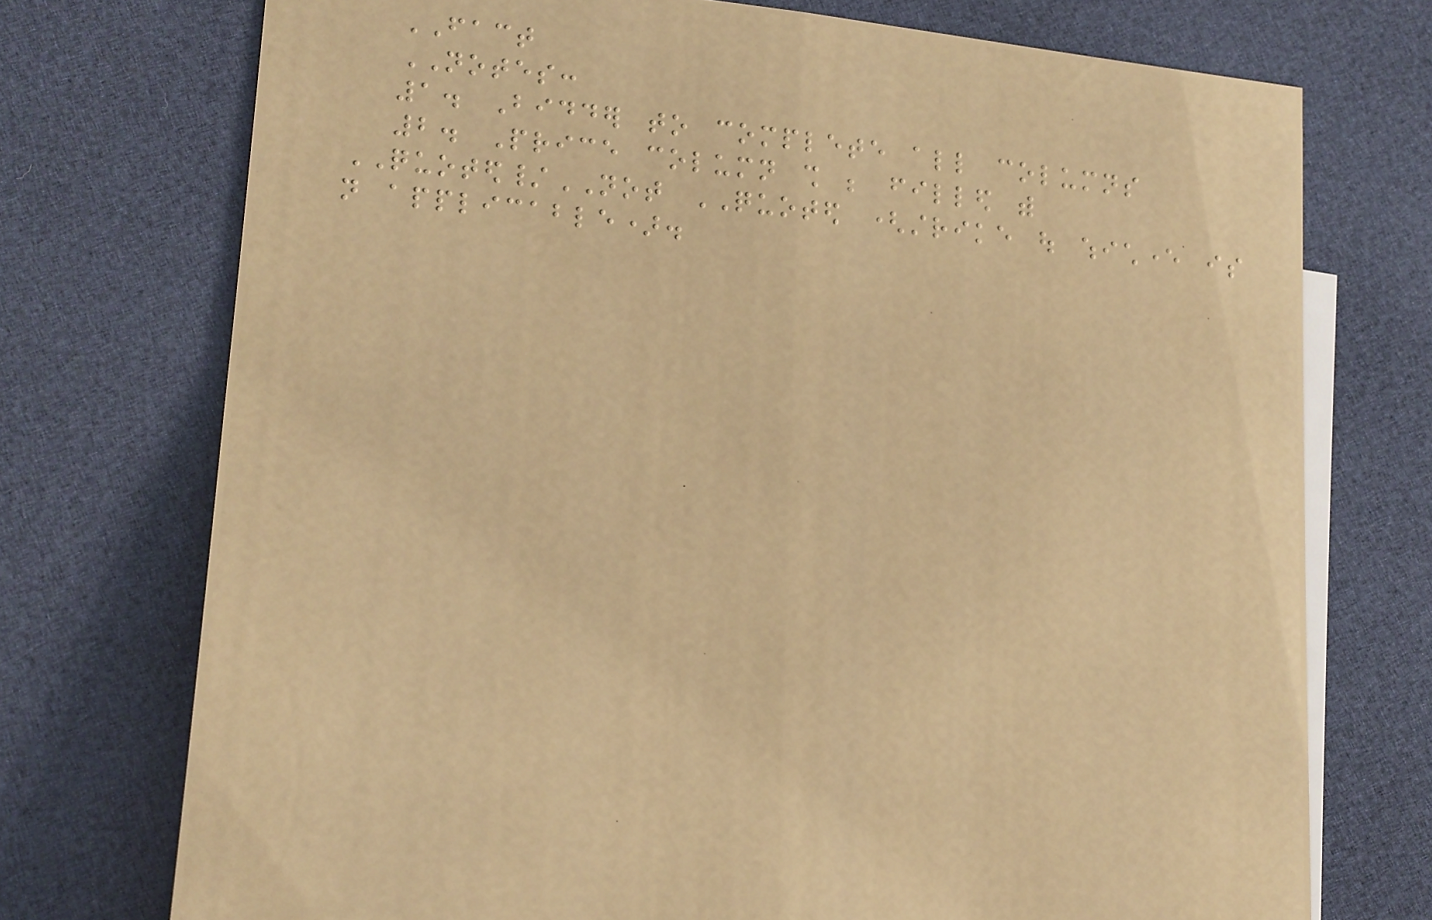FACT
NOTES:
1. Bidder to complete all columns
2. Price column shall be filled with
QUOTED/NOT QUOTED (strike out whichever is
not applicable).
